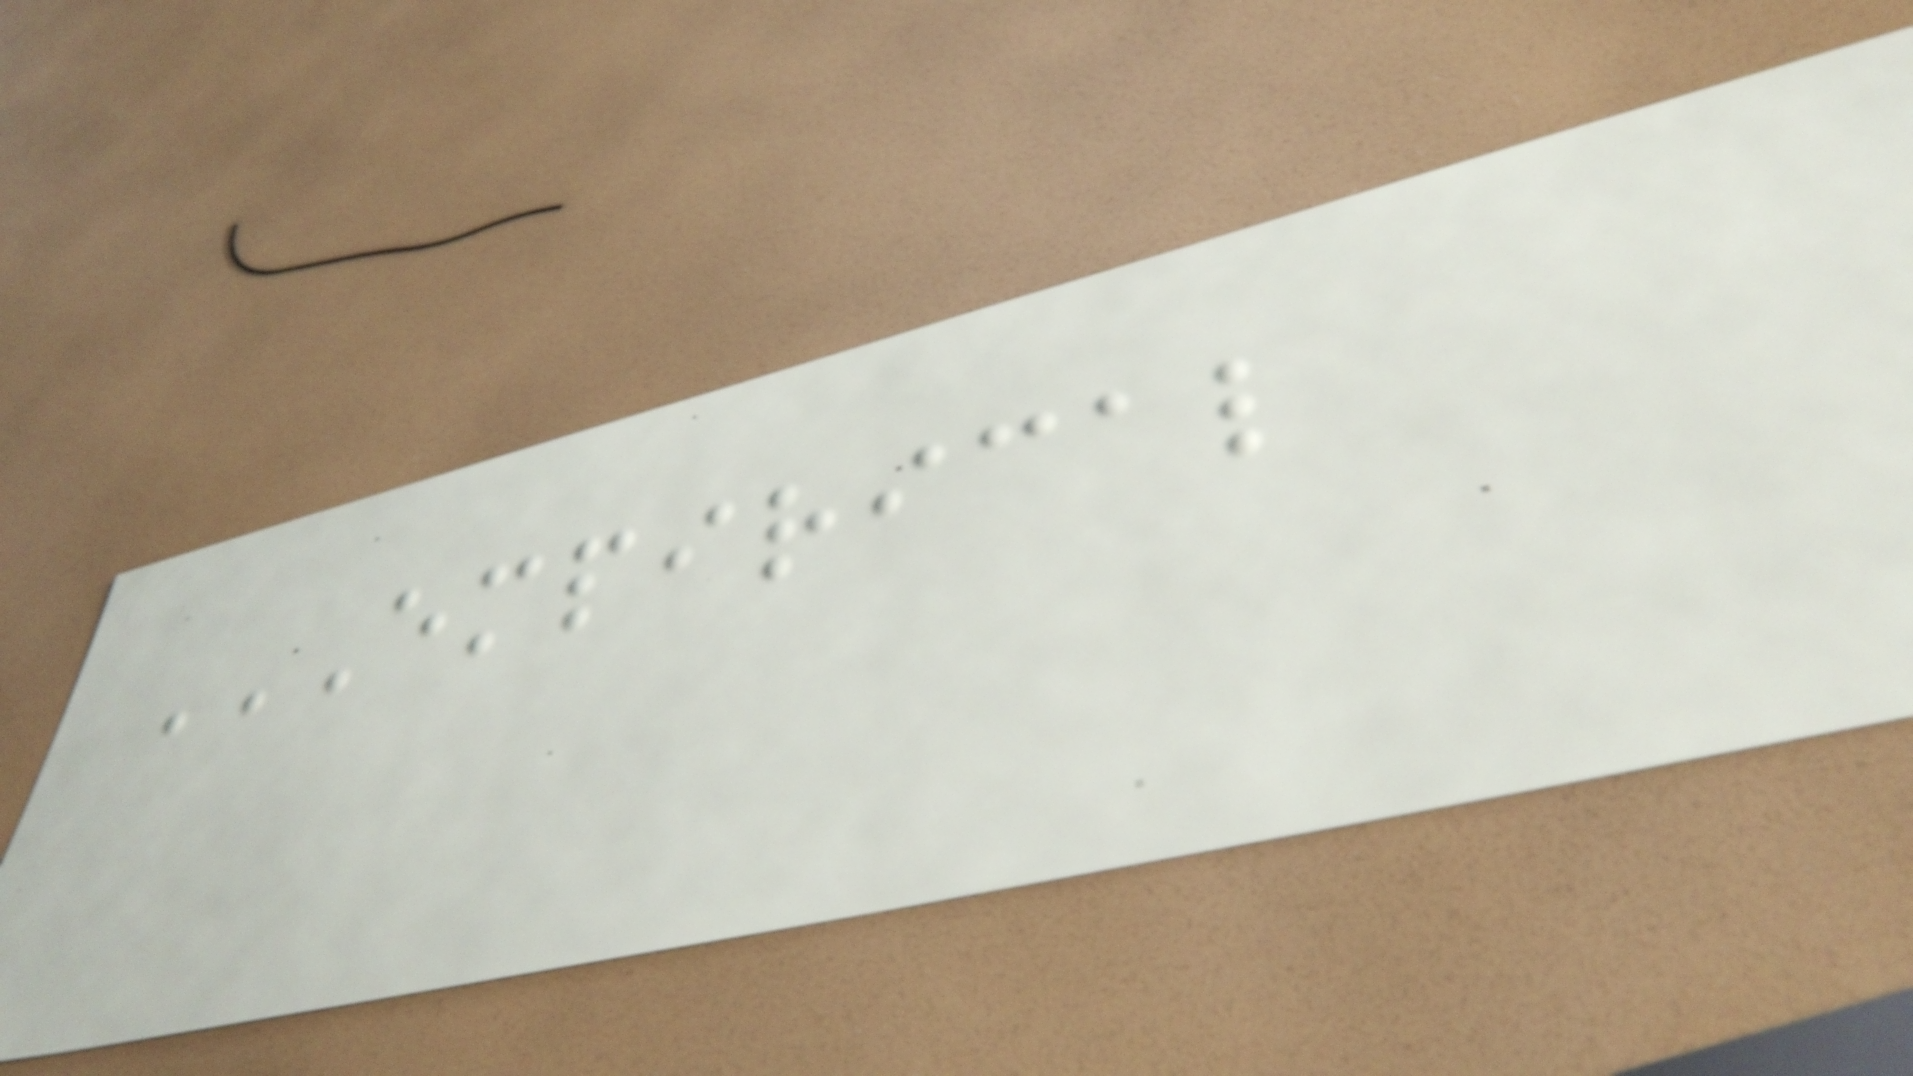EMPIRICAL
